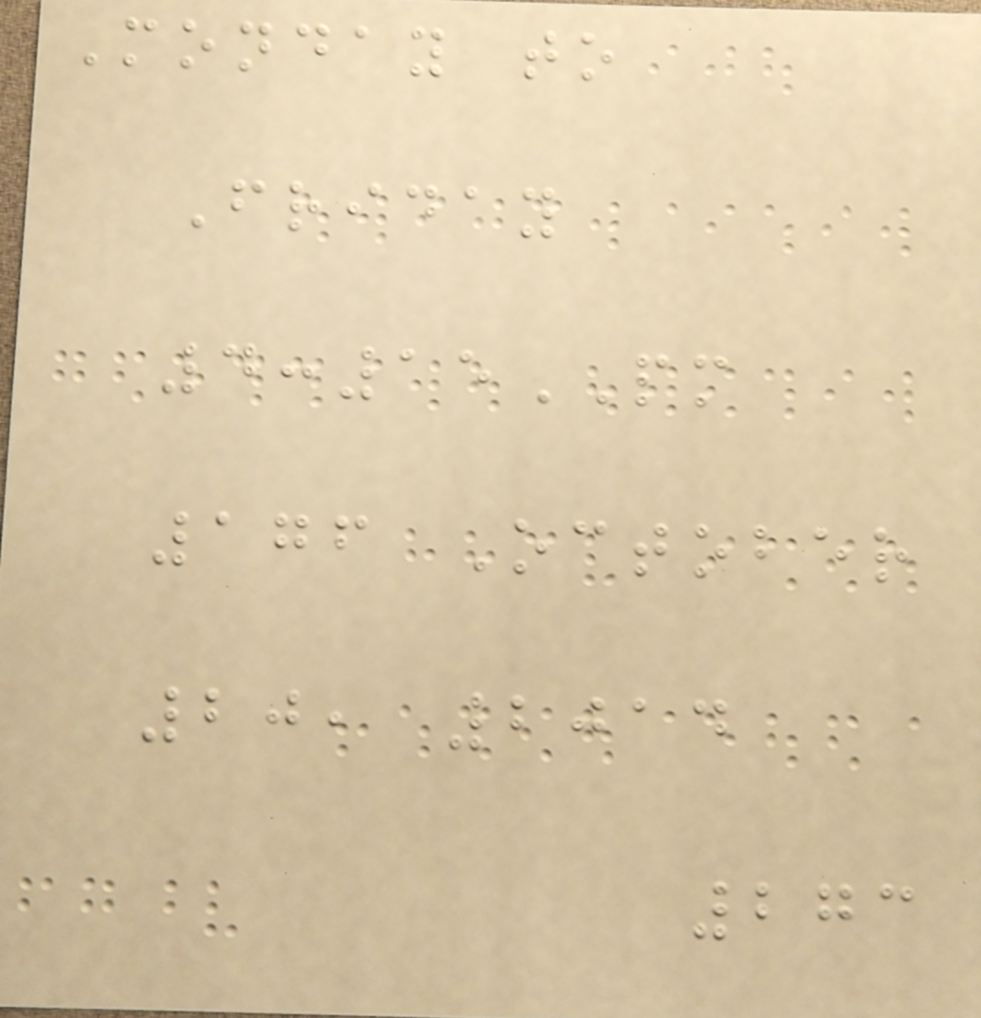Monday to
Friday
4:15PM
176 October
20, 2014
273
